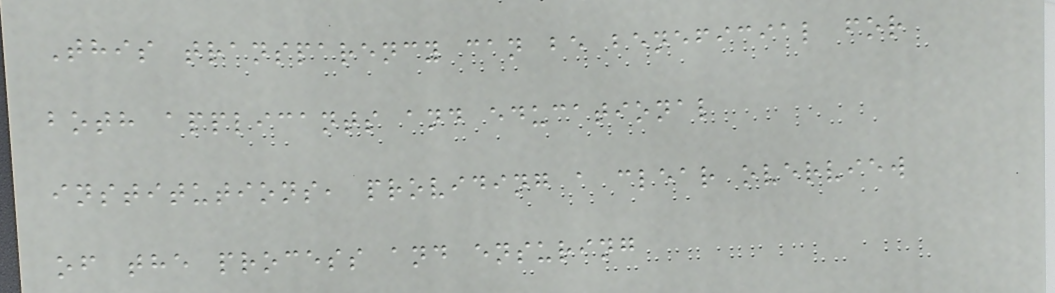This transparency can be beneficial for
both applicants and educational
institutions, providing a clear overview
of the process and ensuring
